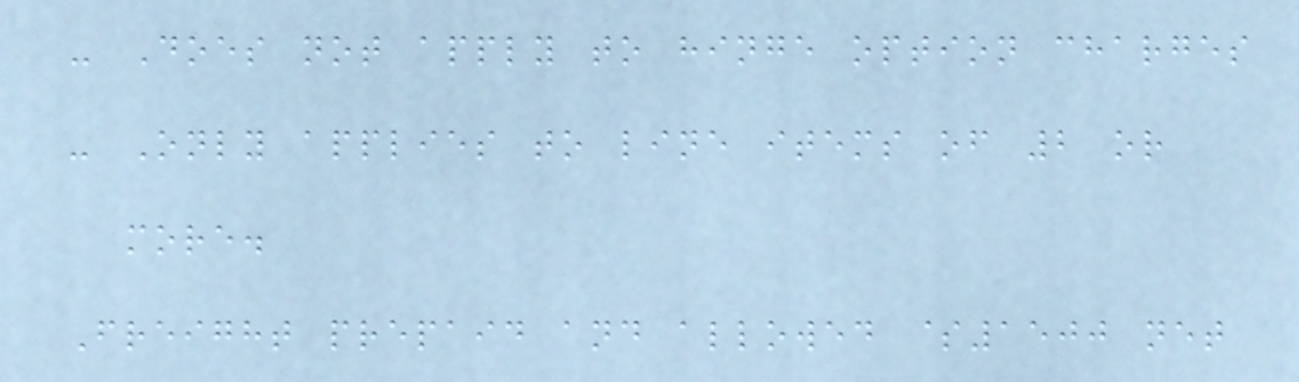- Does not apply to hinge option charges
- Only applies to line items of 2 or
more.
Freight prepaid and allowed $1500 net
